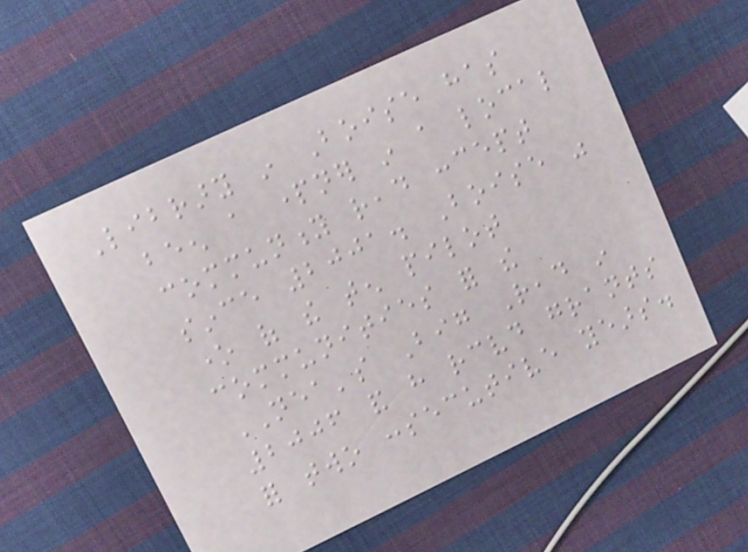Library in Boise has
been a partner in a local
community read concept
since 2001. Boise was
one of the ten pilot
communities for the
NEA's Big Read in
2006 and have received grants
for two consecutive years.
